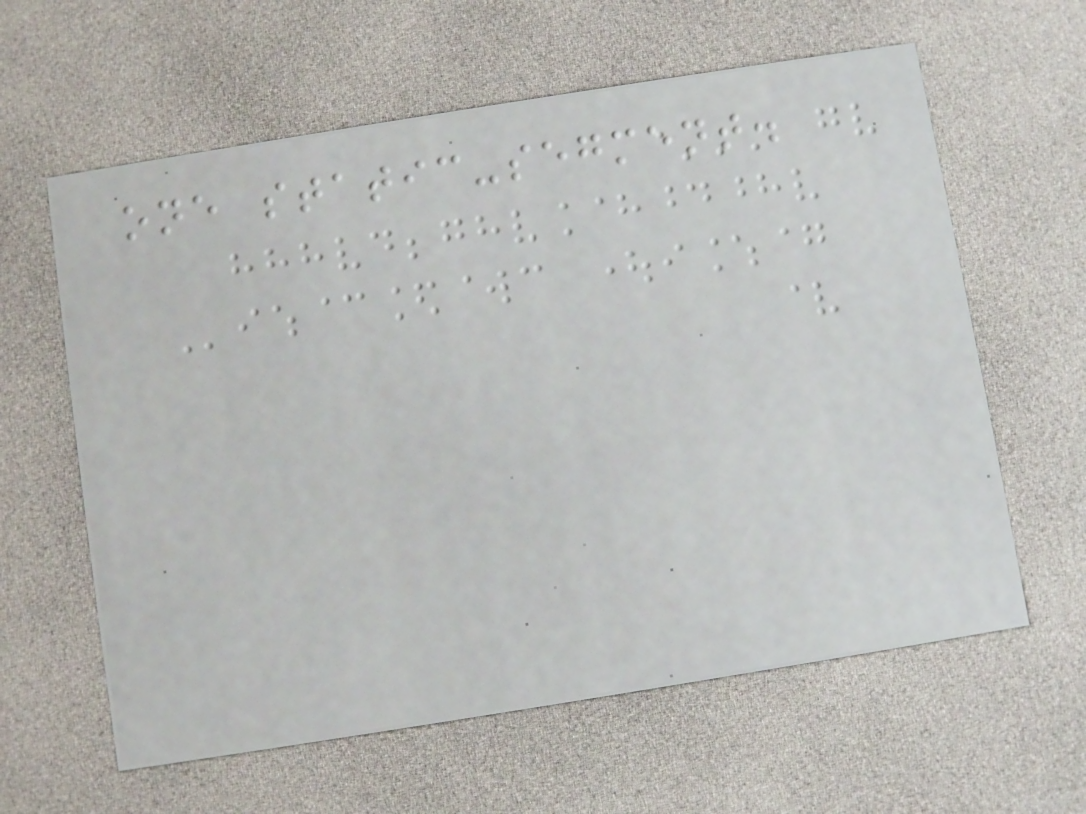one static-segment.
